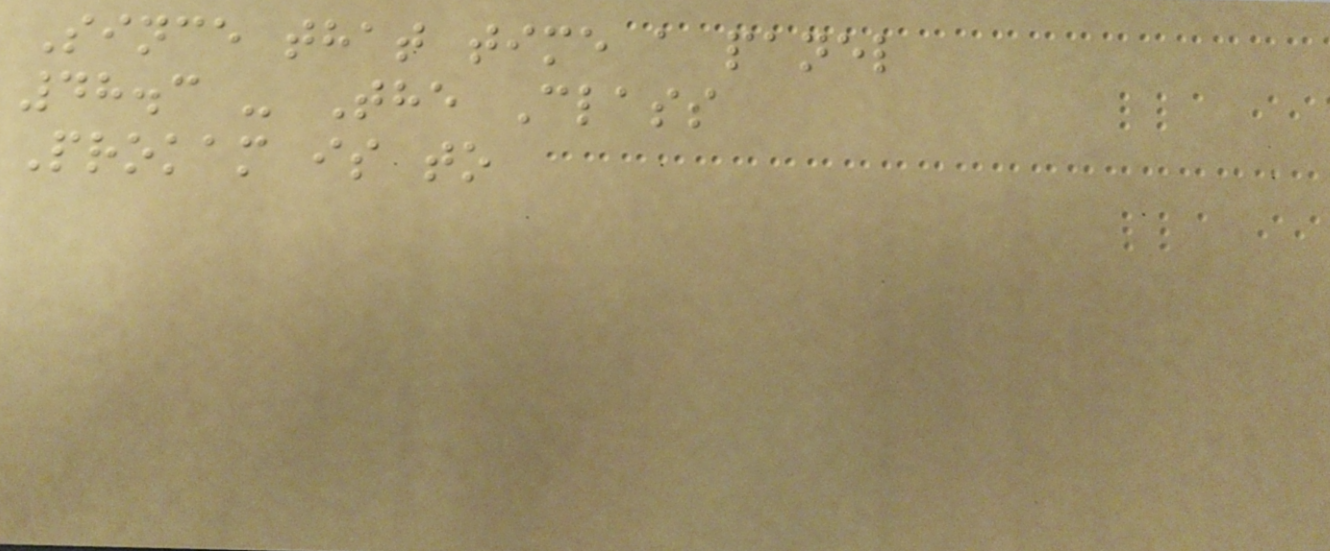Since that time a panel
48.3 - The Class
Prokam is to
